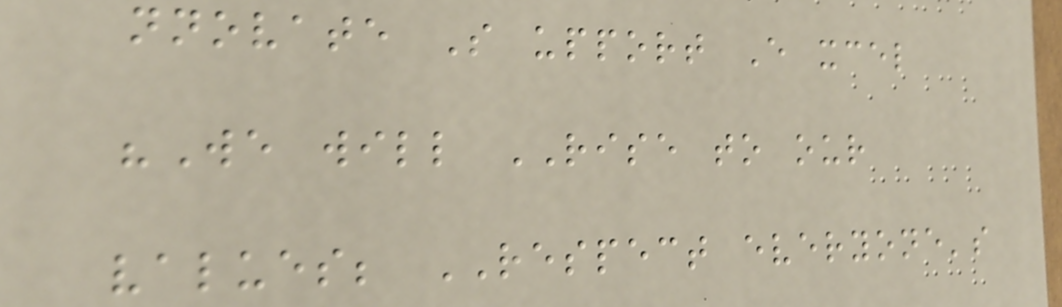nnovate S upport E xcel
"We will RISE to our
values; RESPECT everyone's
